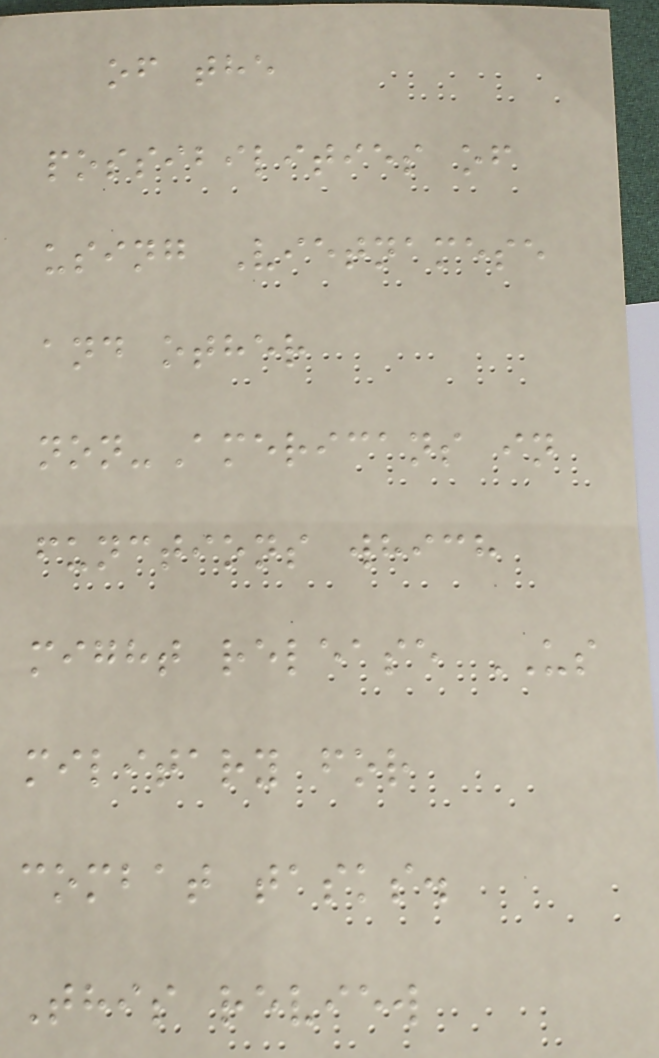of the
possibilities of
using Vietnamese
and other
non-Americans in
functions which
might release US
military for
combat tasks.
This review
